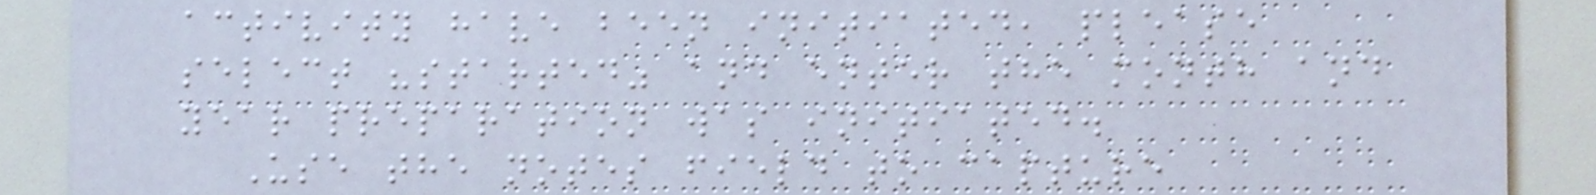activity have been initiated, please
select "started" and enter the month and
year preparation was initiated.
Use the notes field to capture
